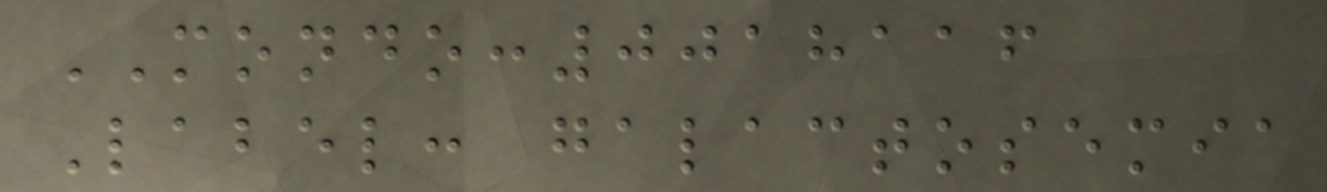MONDO:0018116
Label: galactosemia
